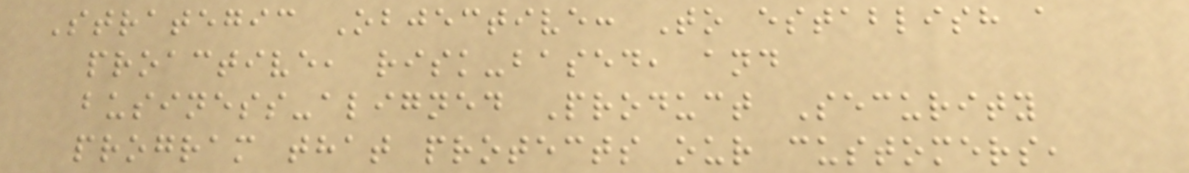Strategic Objective: To establish a
proactive, risk-based, and
business-aligned Product Security
program that protects our customers,
